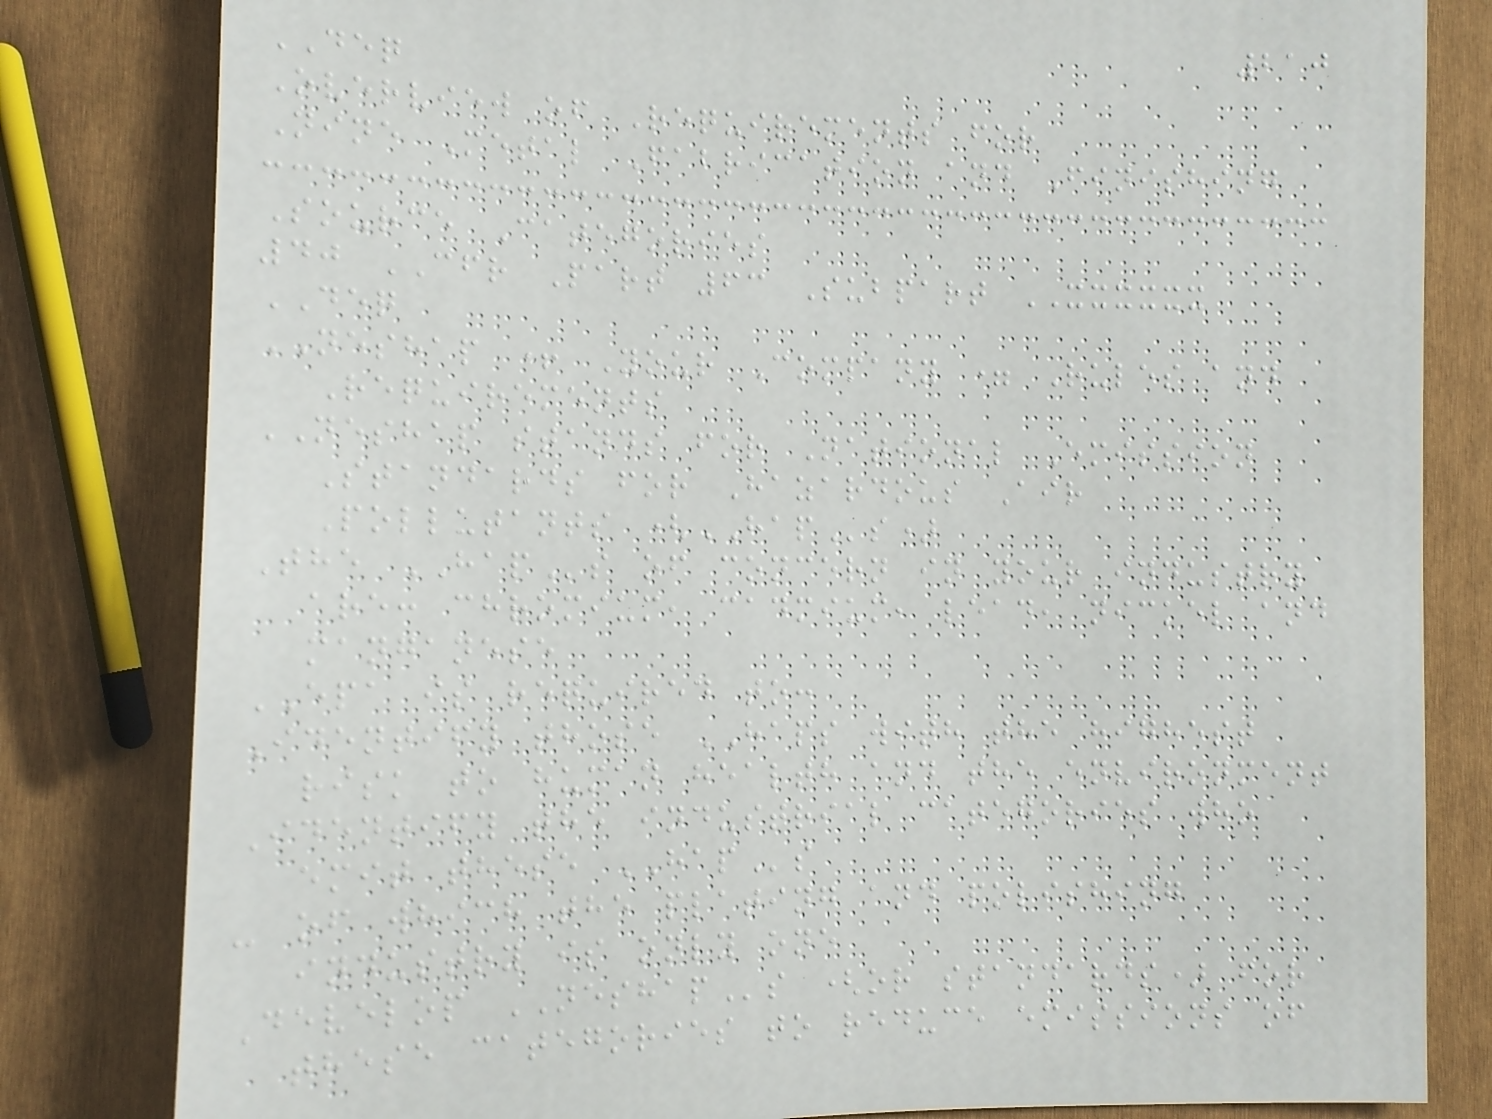210
DEQ
Overview of Requirements for
Nine Metal Fabrication and Finishing
Source Categories
40 CFR Part 63 Subpart XXXXXX
DEQ
NESHAP + Your Company = Rules and
Requirements
NESHAP stands for National Emission
Standards for Hazardous Air
Pollutants (HAPs)
The HAPs of concern in your industry
are: chromium, cadmium, lead, nickel and
manganese
EPA is required to:
Identify those HAPS with the highest
risk to human health and the environment
Identify the industrial categories who
emit these HAPs
- of which the plating and polishing
industry is only one
Develop NESHAPs (or standards) for
these categories to reduce emissions of
